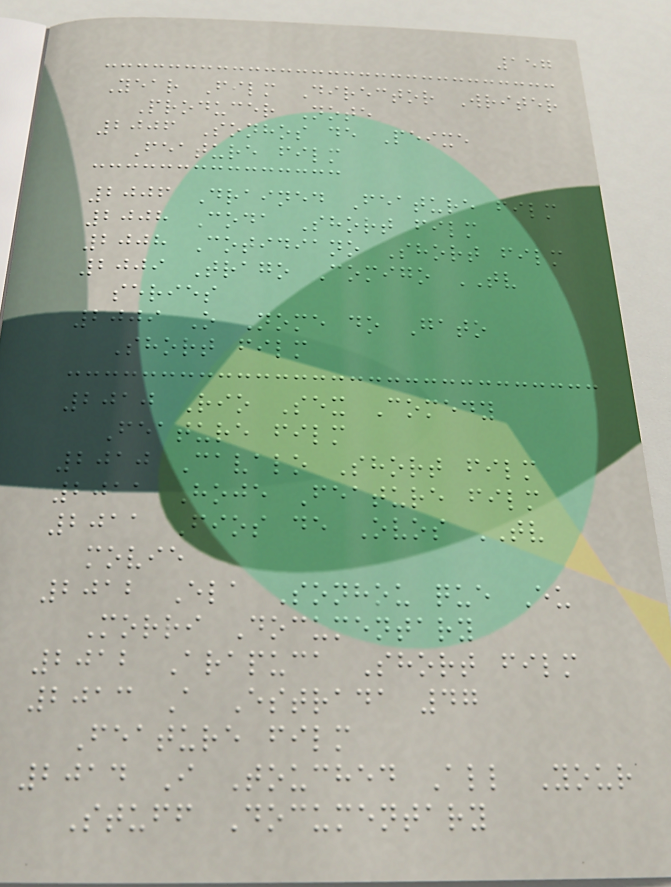157
Year Film Director Writer
Producer Note
2006 Sonhos de Peixe
Feature film
2006 Drained Feature film
2008 Coda Short film
2008 Cotidiano Short film
2009 Trago Comigo TV
series
2009 O Nome do Gato
Short film
2010 Rio Sex Comedy
Feature film
2010 Cavalo Short film
2011 Hoje Feature film
2011 Fios de Ovos TV
movie
2012 Ela Sonhou que Eu
Morri Documentary
2012 Arapuca Short film
2013 A Estrada 47
Feature film
2014 I Touched All Your
Stuff Documentary
